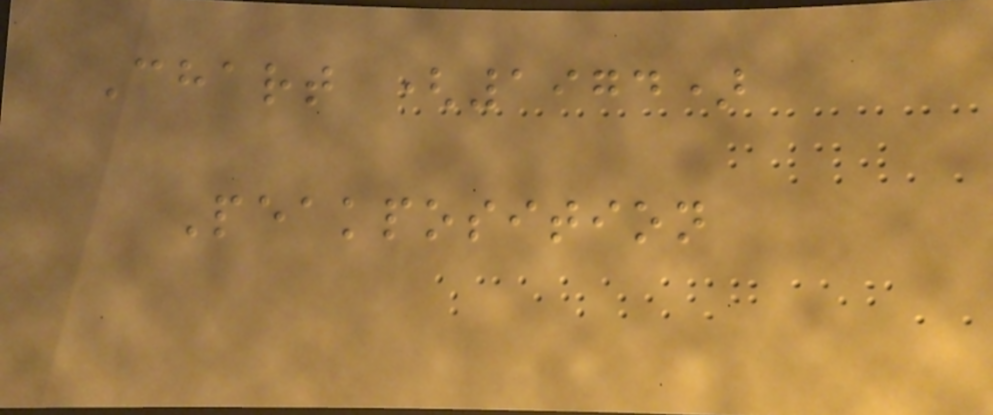Chart (1974)
Peakposition
